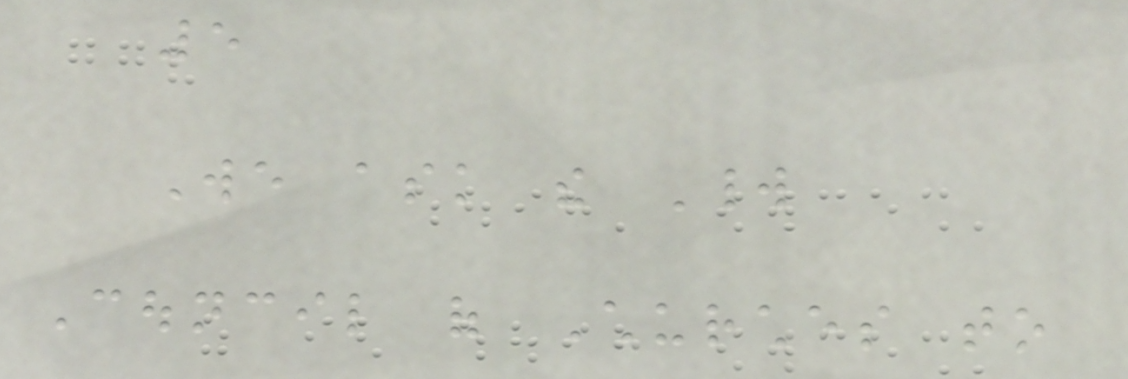5
We ask the World
Council of Churches to
